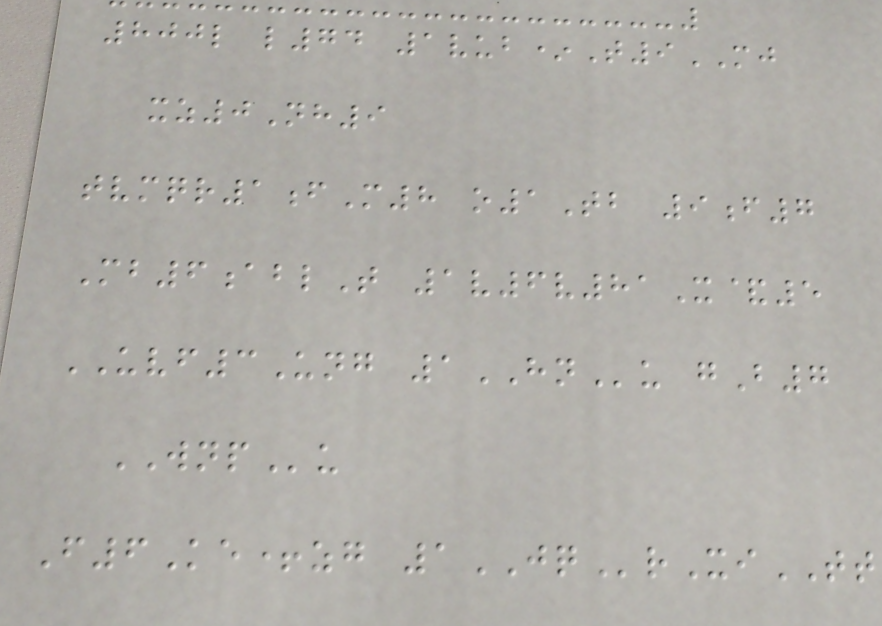800l l74 1vub*T9MJ
xz0Nh9
tvmqr1fM8 o1Tb 9f7
Mb6ablT 1v6v81X&5
UVF3Ung 1HNu gB7
WNPu
F6Ke+zg 1JQrXiTT
